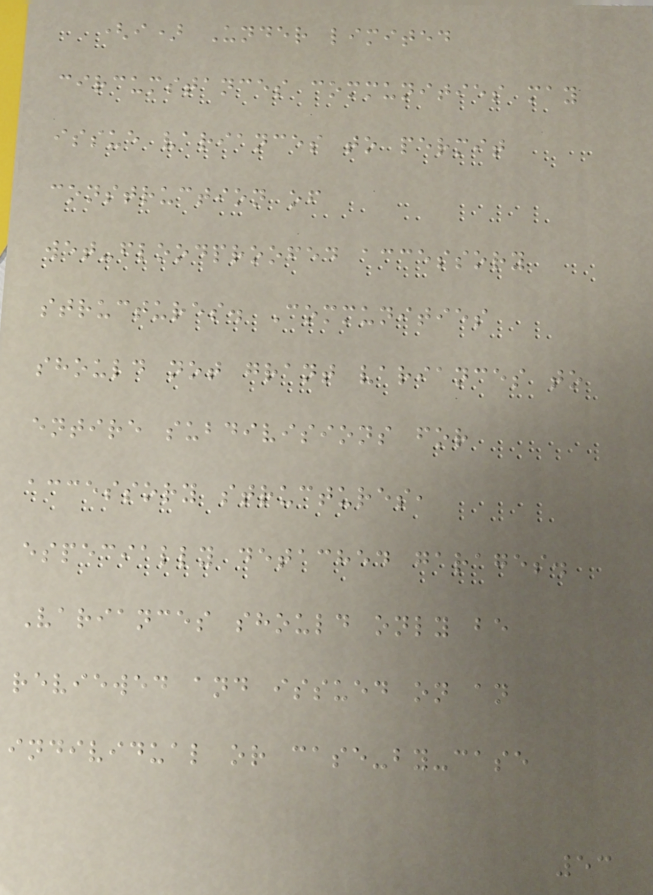(i) Under limited
circumstances communities may
issue variances to permit
construction of
wet-floodproofed accessory
structures. Communities
should not grant variances to
entire subdivisions for
accessory structures,
especially detached garages.
Variances should only be
reviewed and issued on an
individual or case-by-case
53
